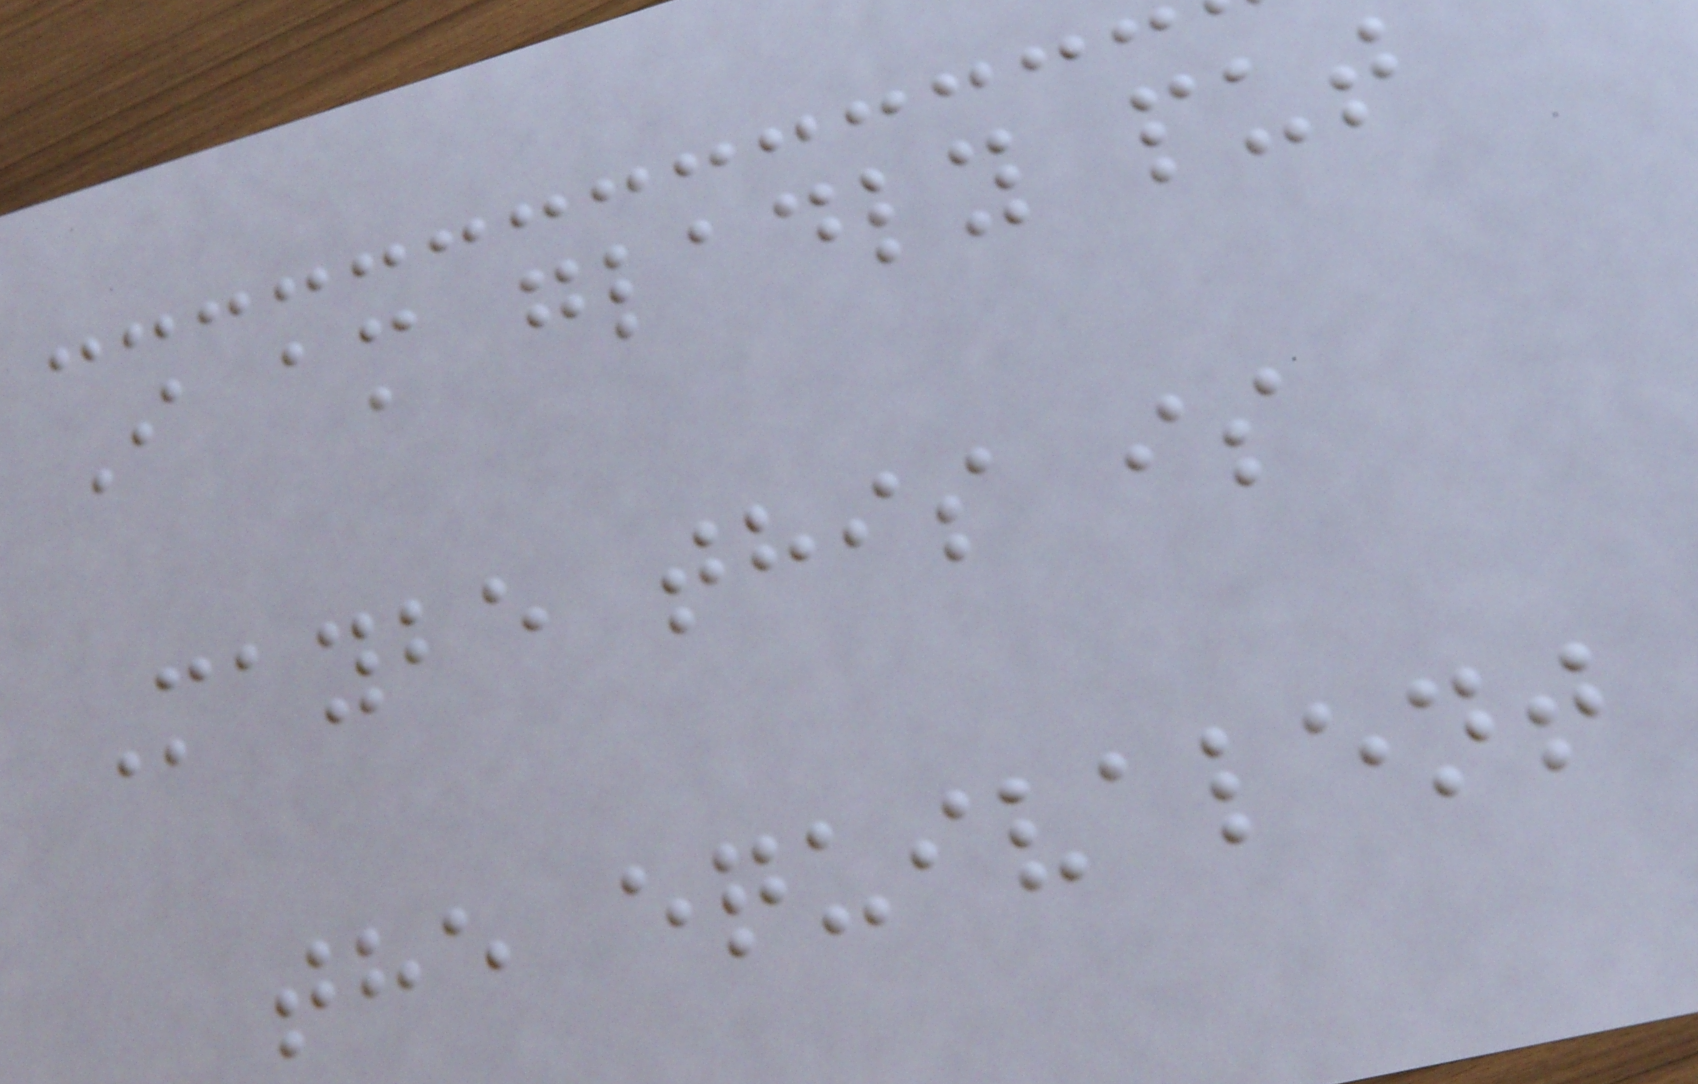I am gladly put
Maybe this is
the equivalent
